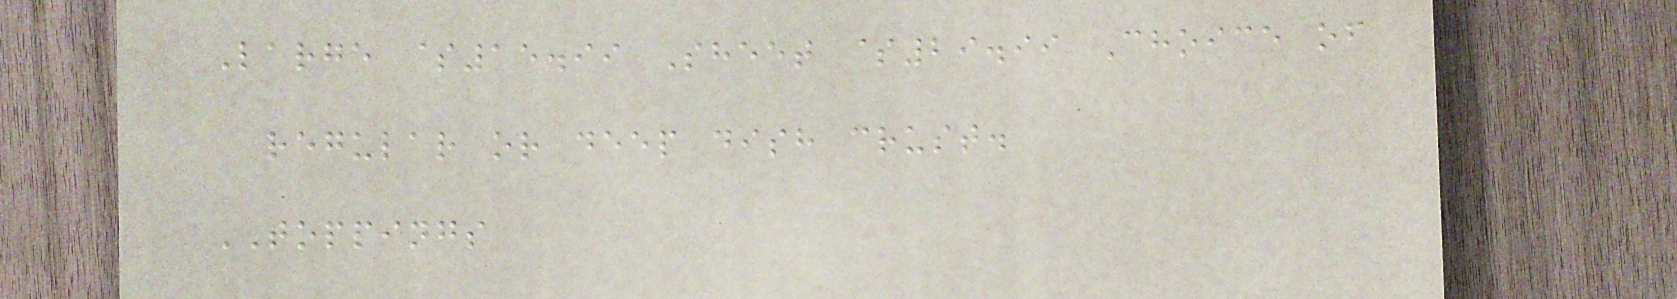Large $15.99 Sheet $29.99 Choice of
regular or deep dish crust.
TOPPINGS
